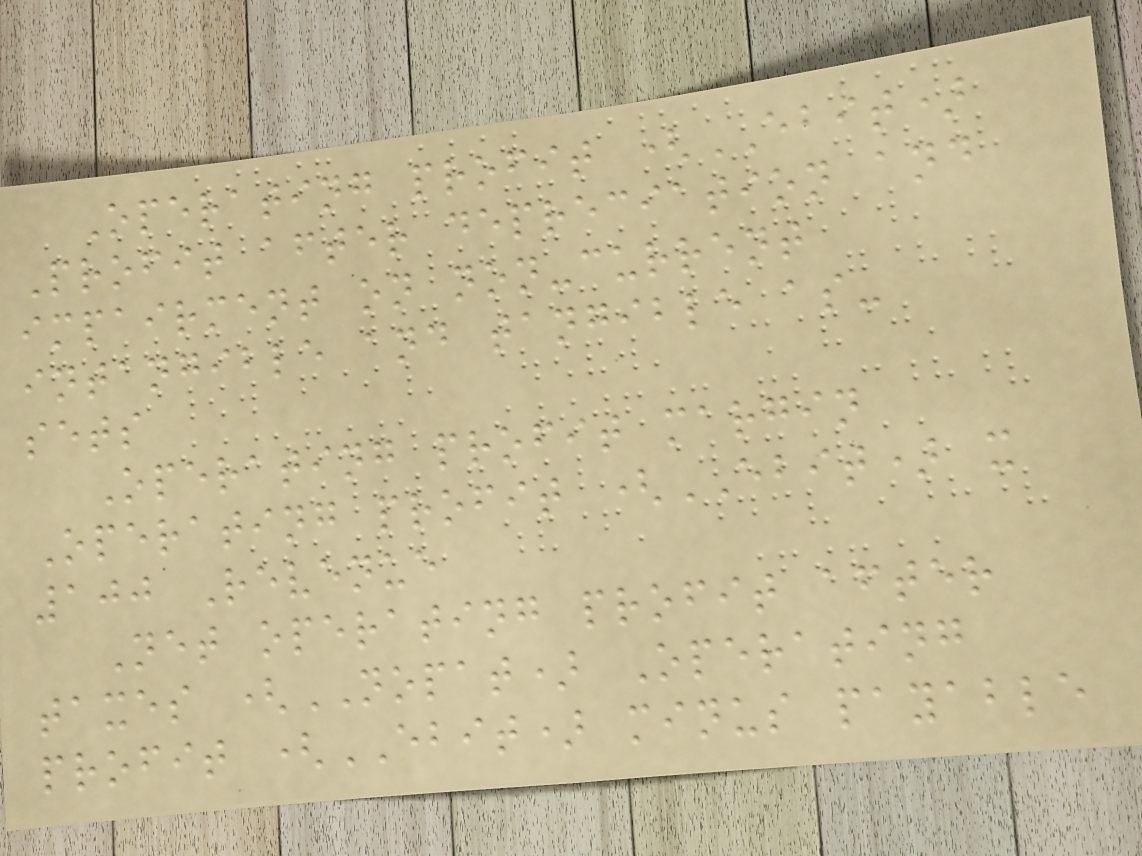Operating profit (EBIT)
Profit after depreciation and
impairment on non-current
intangible and tangible as-
sets
Operating profit margin
Operating profit (EBIT) x
100 Revenue
Net operating profit after
taxes (NOPAT) Operating
profit (EBIT) minus payable
